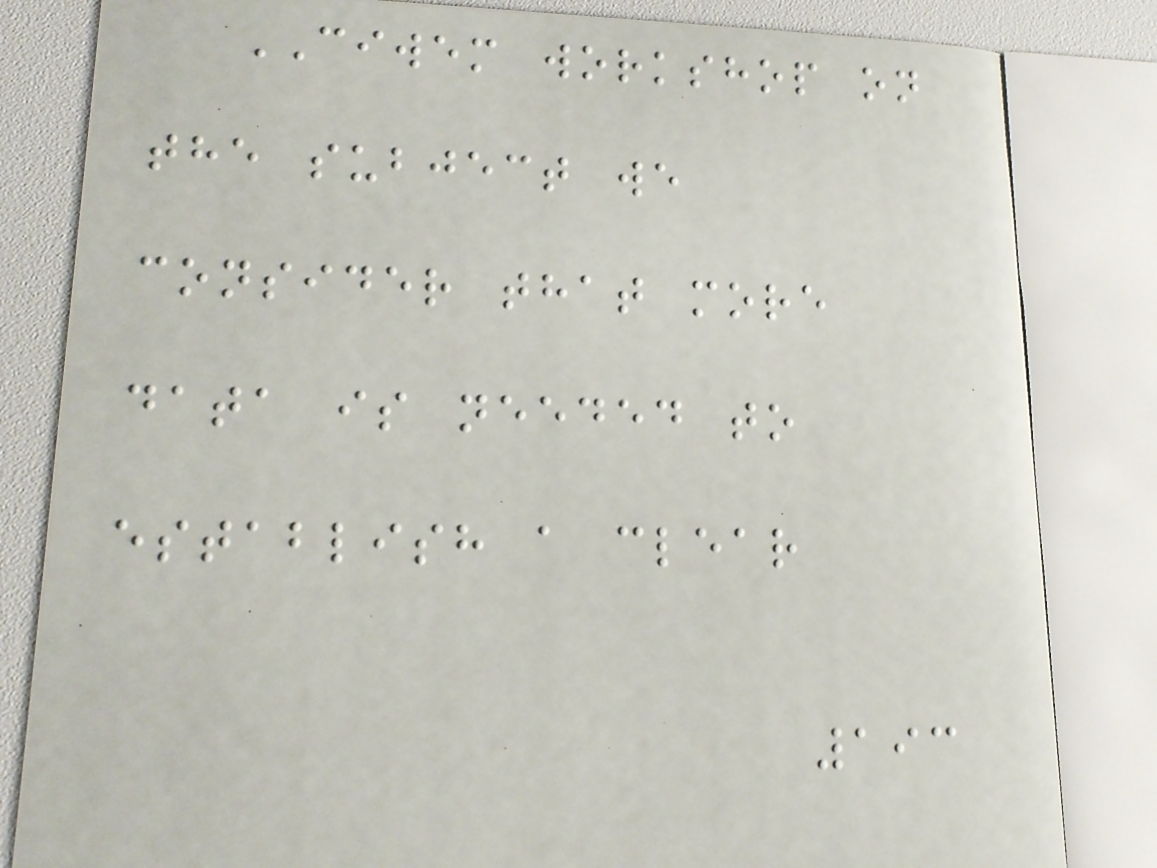CIWEM workshop on
the subject we
consider that more
data is needed to
establish a clear
193
